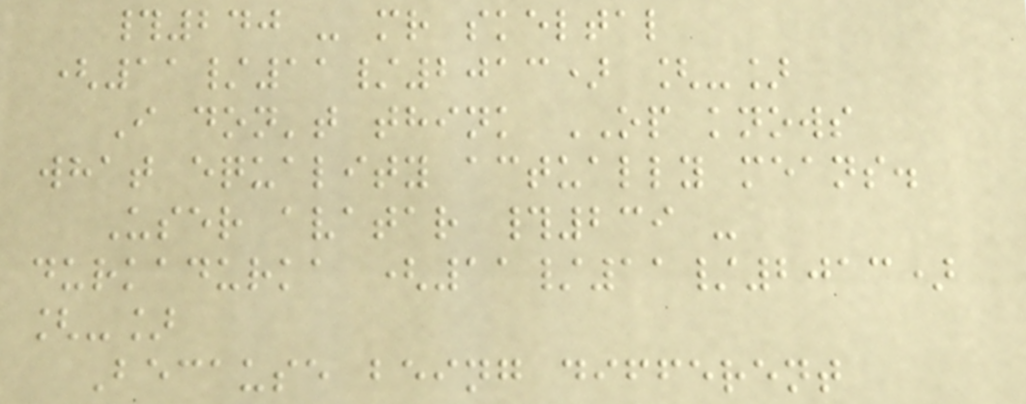#240 - mr skeltal
(11/11/2013) [-]
I don't think OP knows
what equality actually means.
User avatar #239 -
durkadurka (11/11/2013)
[-]
Because being different
